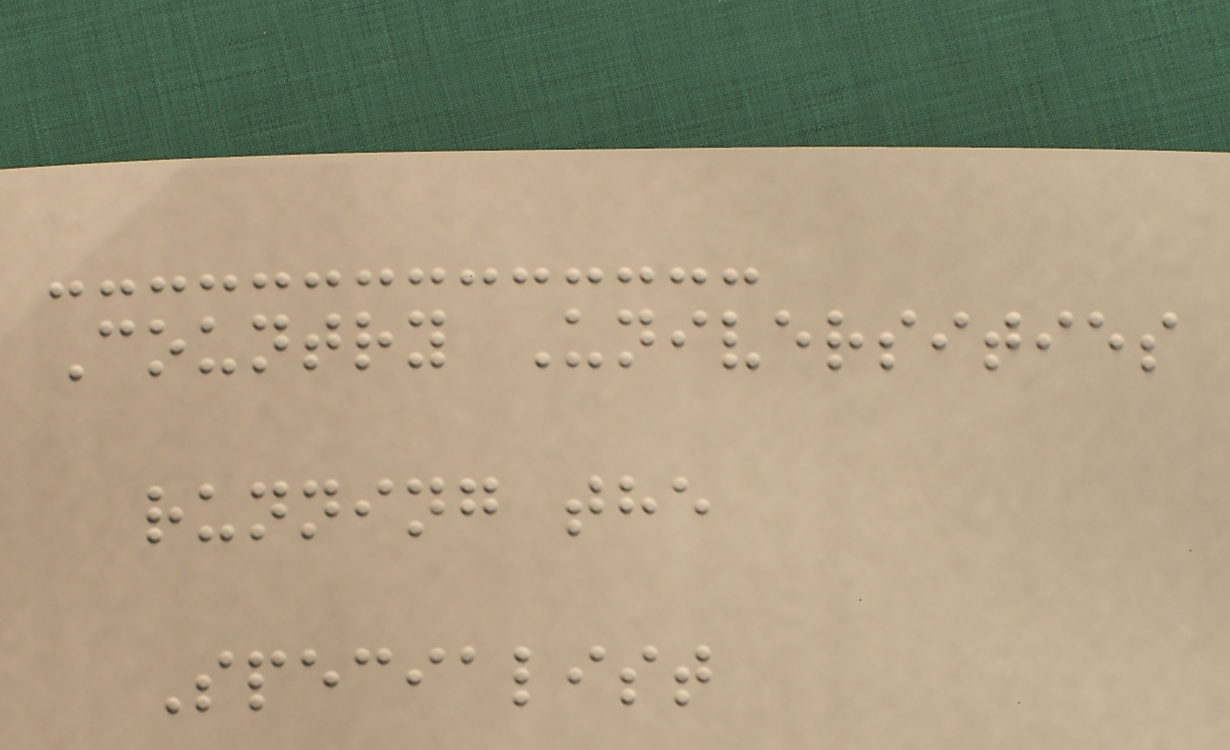Country Universities
running the
Specialist
